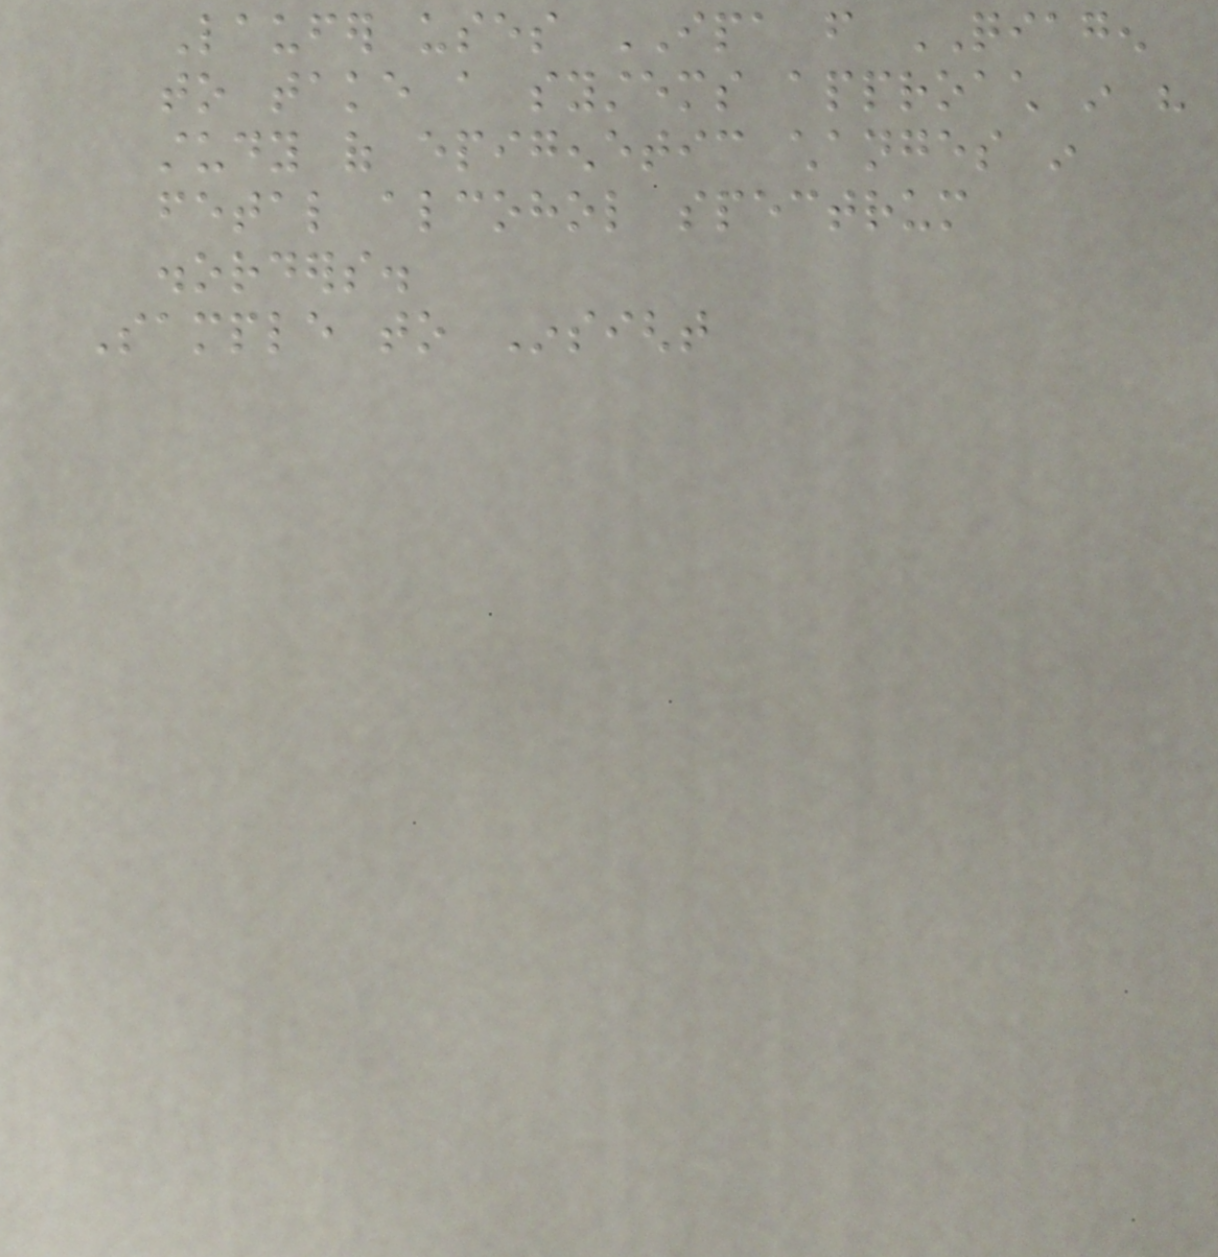Laufer uses IPA from QIAGEN
to take a systems approach in his
study of epigenetic changes in
fetal alcohol spectrum
disorders.
Sample to Insight
